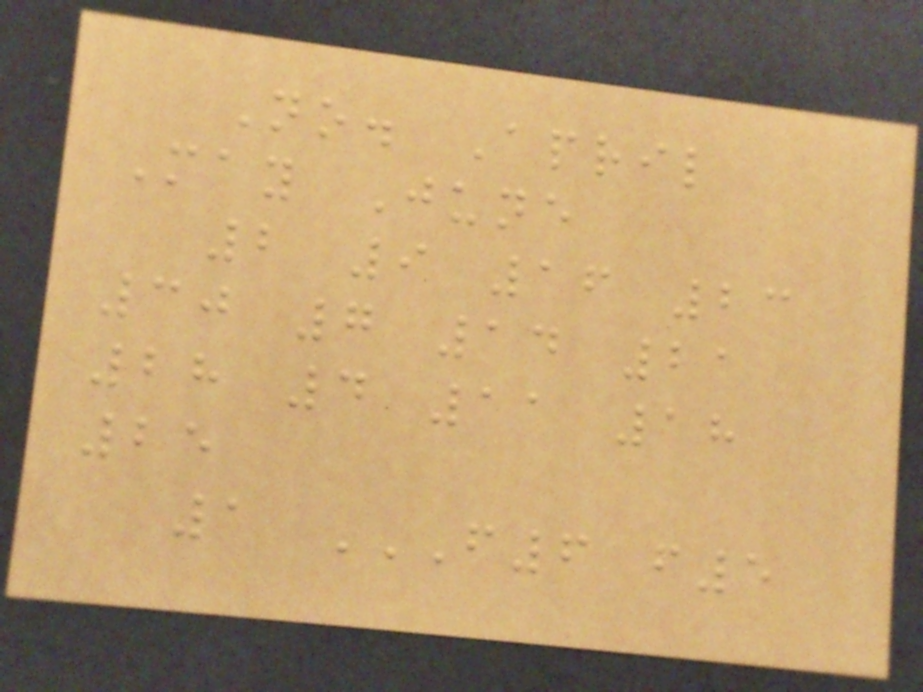No. April
May June
2 9 16 23
30 7 14 21
28 4 11 18
25
1 F6 F5
